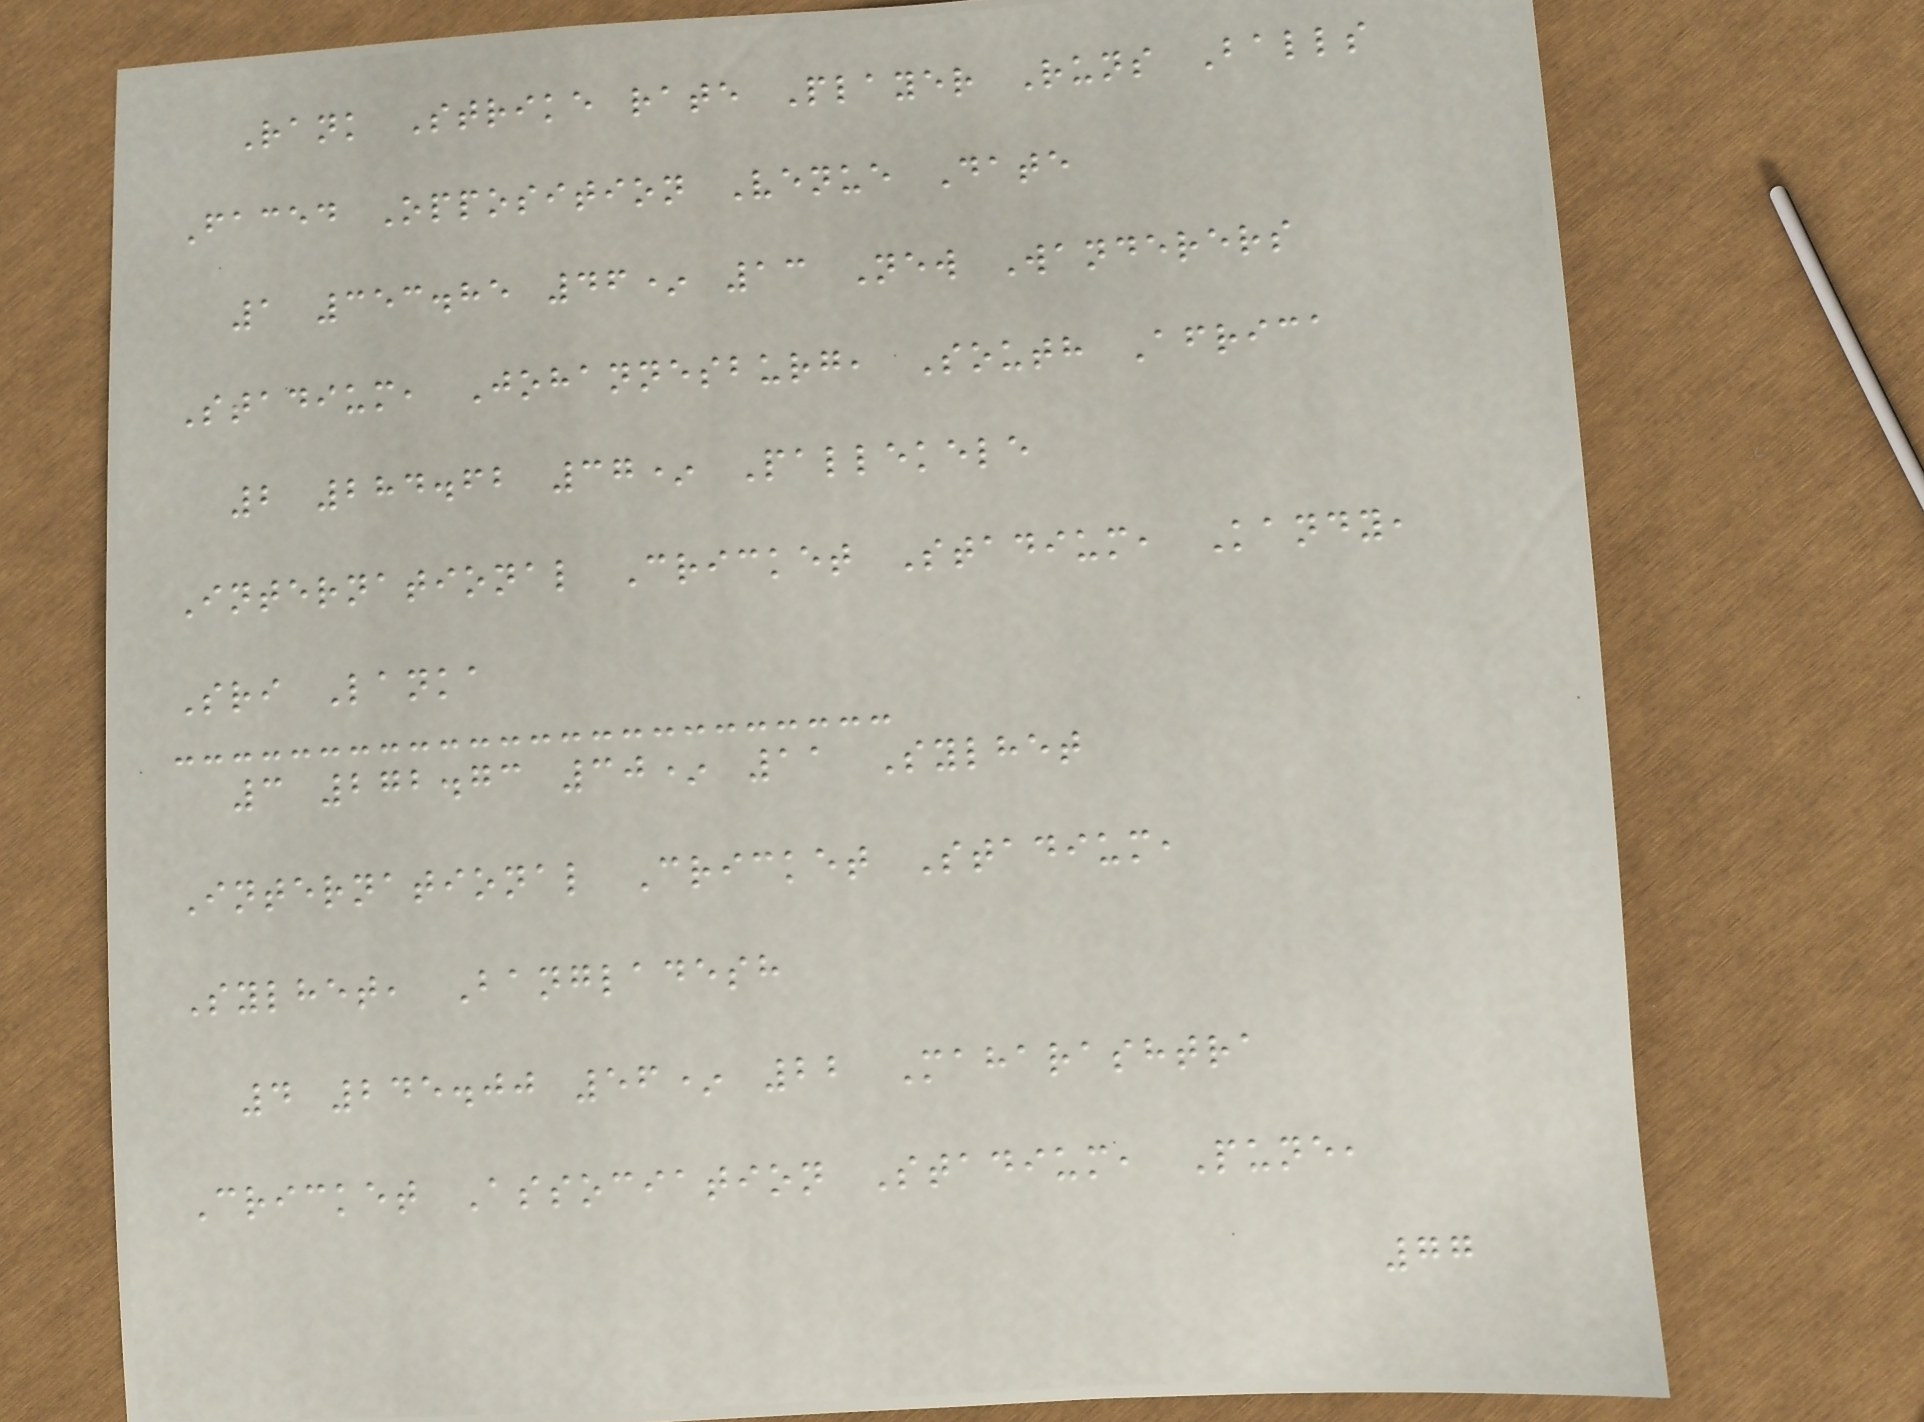Rank Strike rate Player Runs Balls
Faced Opposition Venue Date
1 353.85 46* 13 New Wanderers
Stadium, Johannesburg, South Africa
2 284.62 37* Pallekele
International Cricket Stadium, Kandy,
Sri Lanka
3 272.73 30* 11 Sylhet
International Cricket Stadium,
Sylhet, Bangladesh
4 245.00 56* 22 Maharashtra
Cricket Association Stadium, Pune,
77
